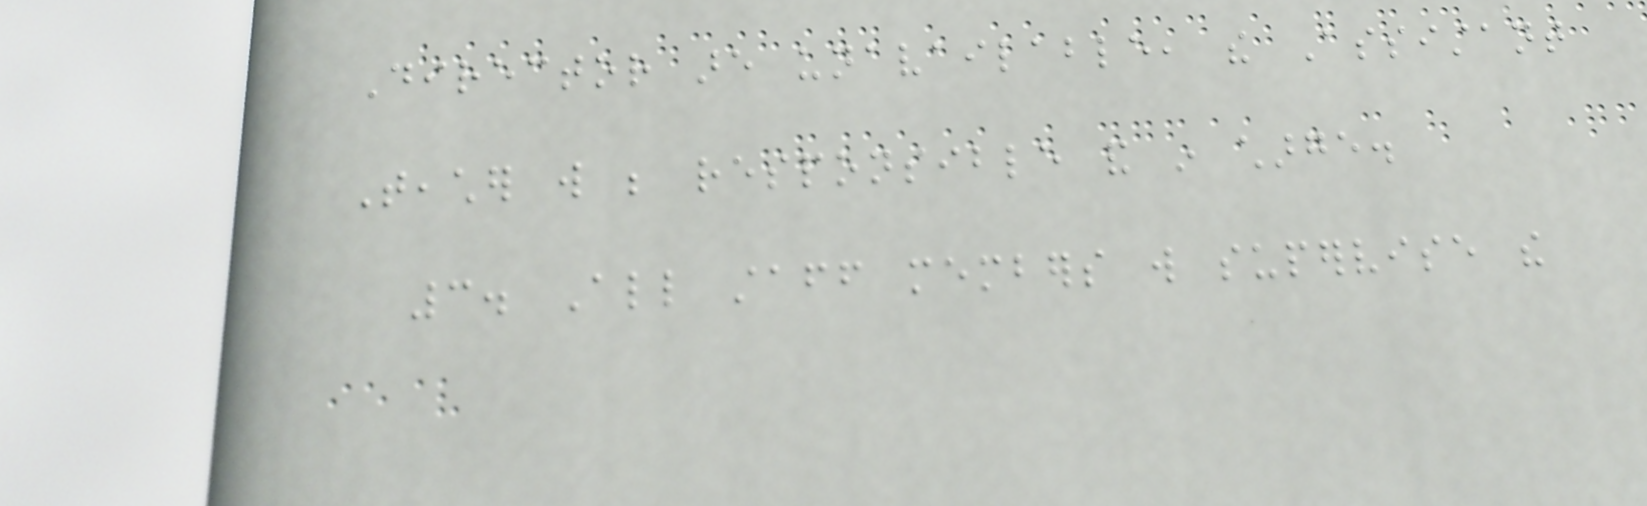Director are unavailable, the Assistant
Teacher will be responsible and in charge.
3. All staff members will supervise the
